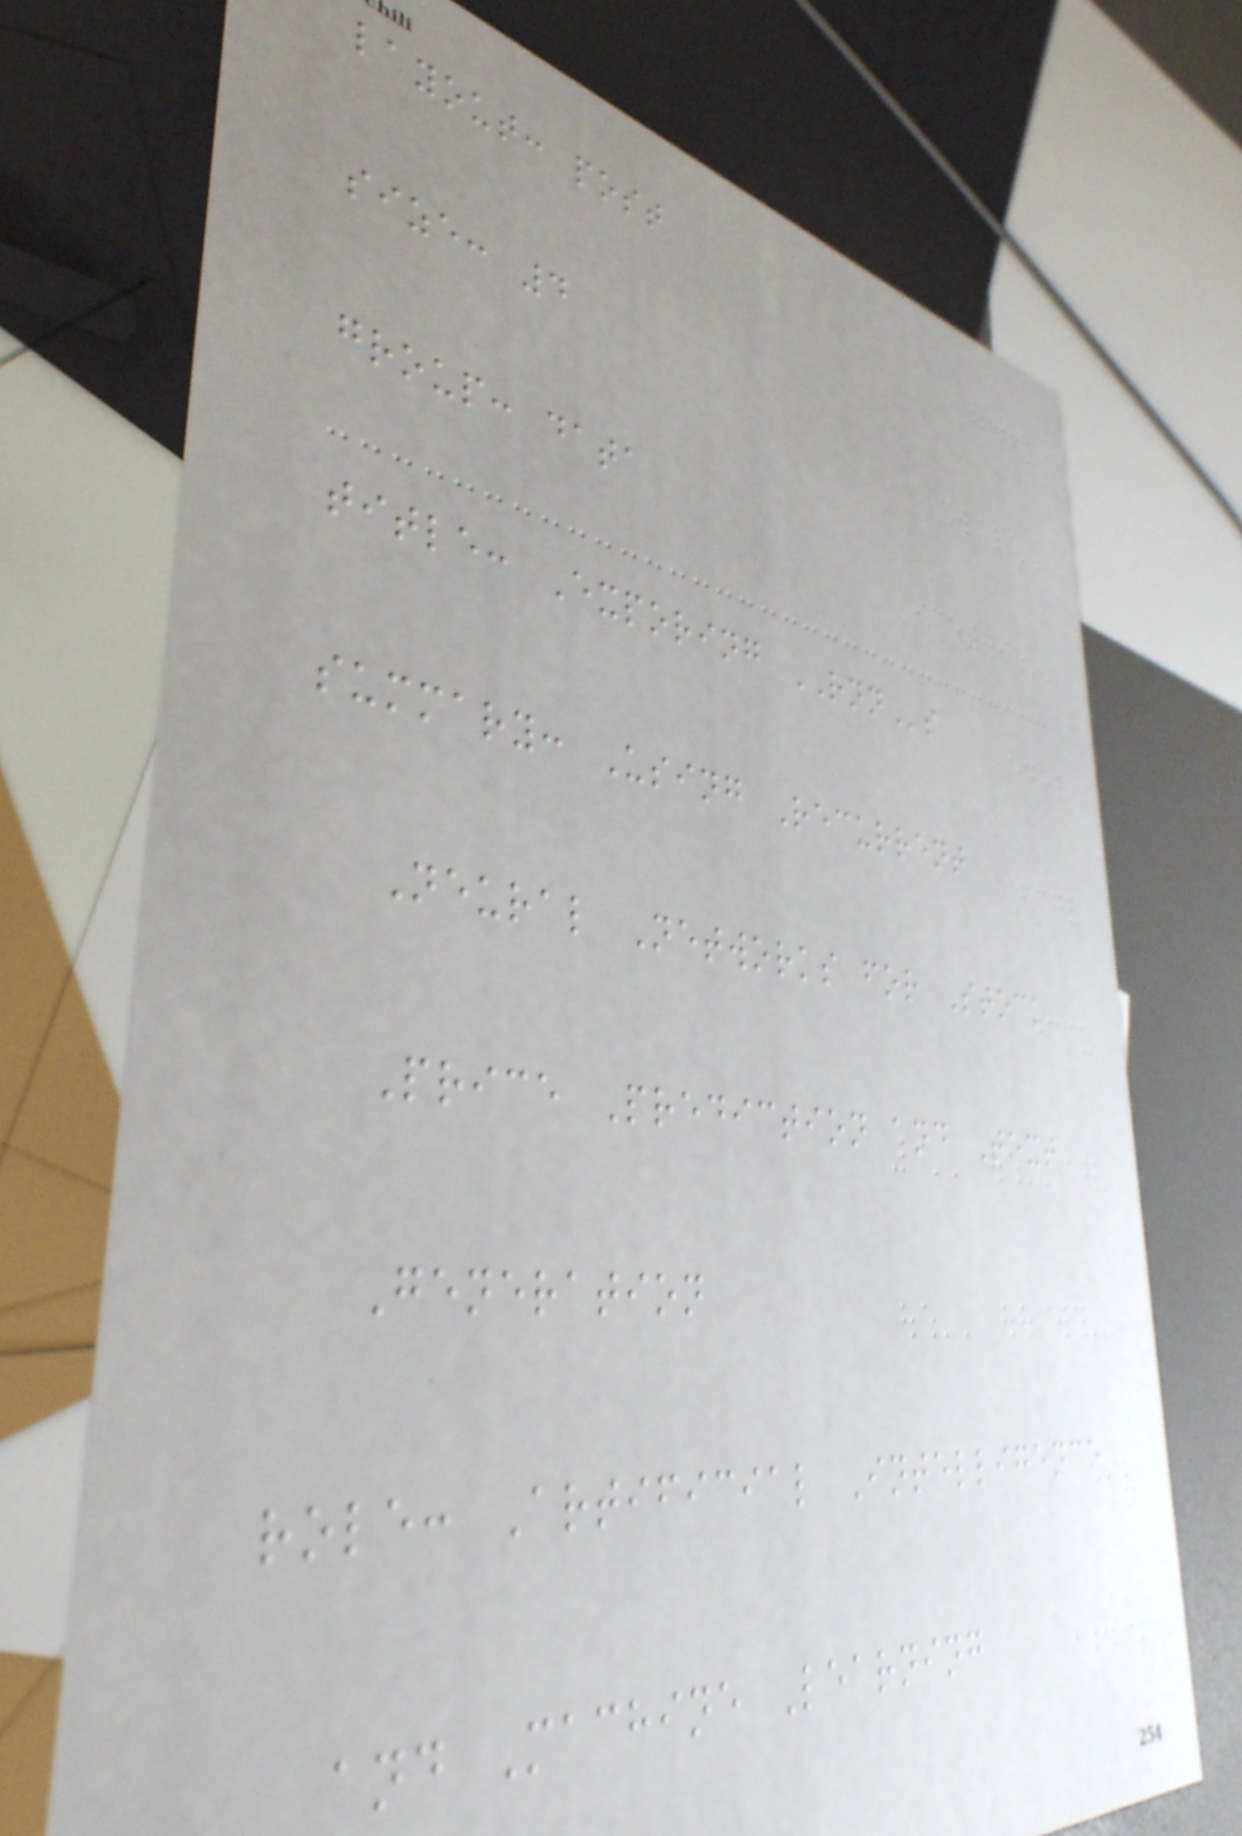layout: post
size: 4
group: data
title: Exporing RNNs
summary: Using Recurrent
Neural Networks for Stock
Price Prediction and Text
Generation
role: Artificial Intelligence
and Machine Learning
